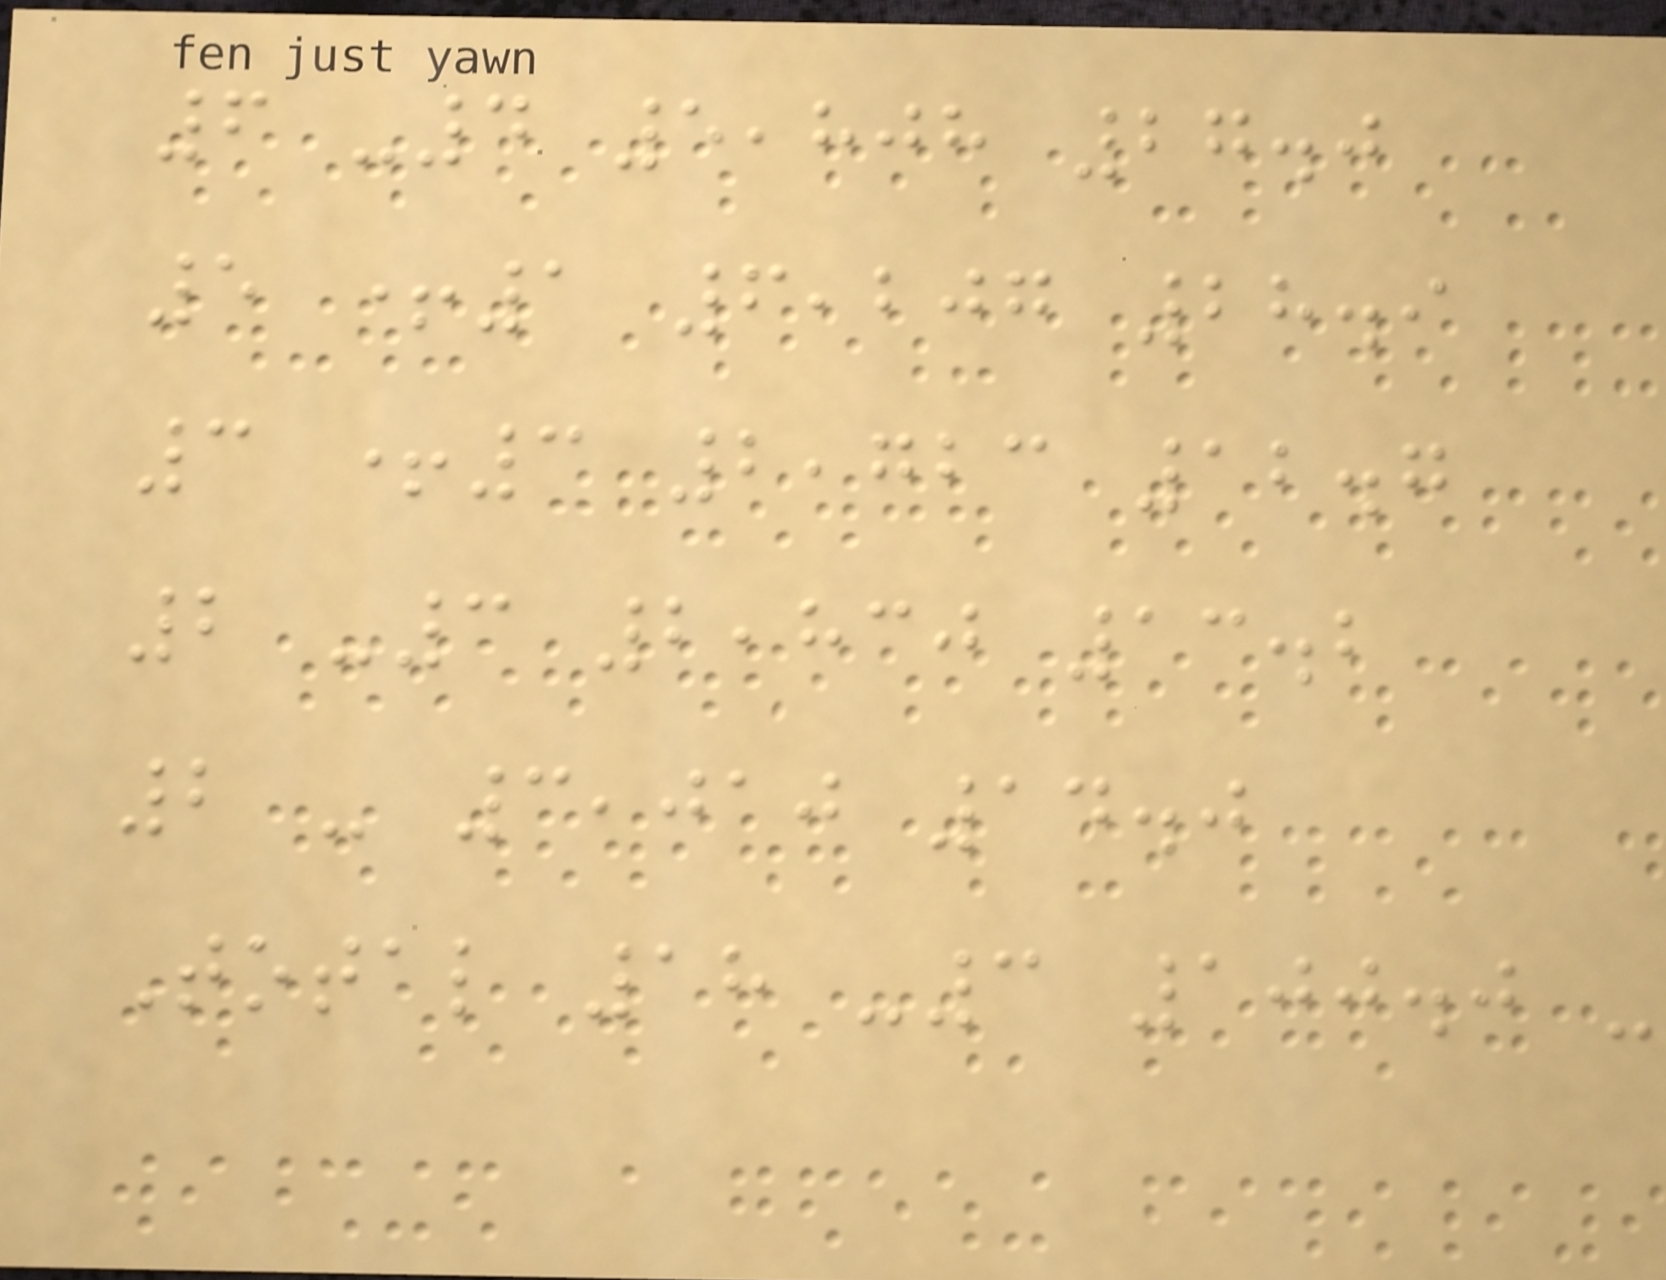6 -4 5,808 27.0
5 +1 6,207 28.9
3 +3 2,723 12.7
2 -3 2,830 13.2
2 - 3,010 14.0
Total 18 -3 100.0 -
